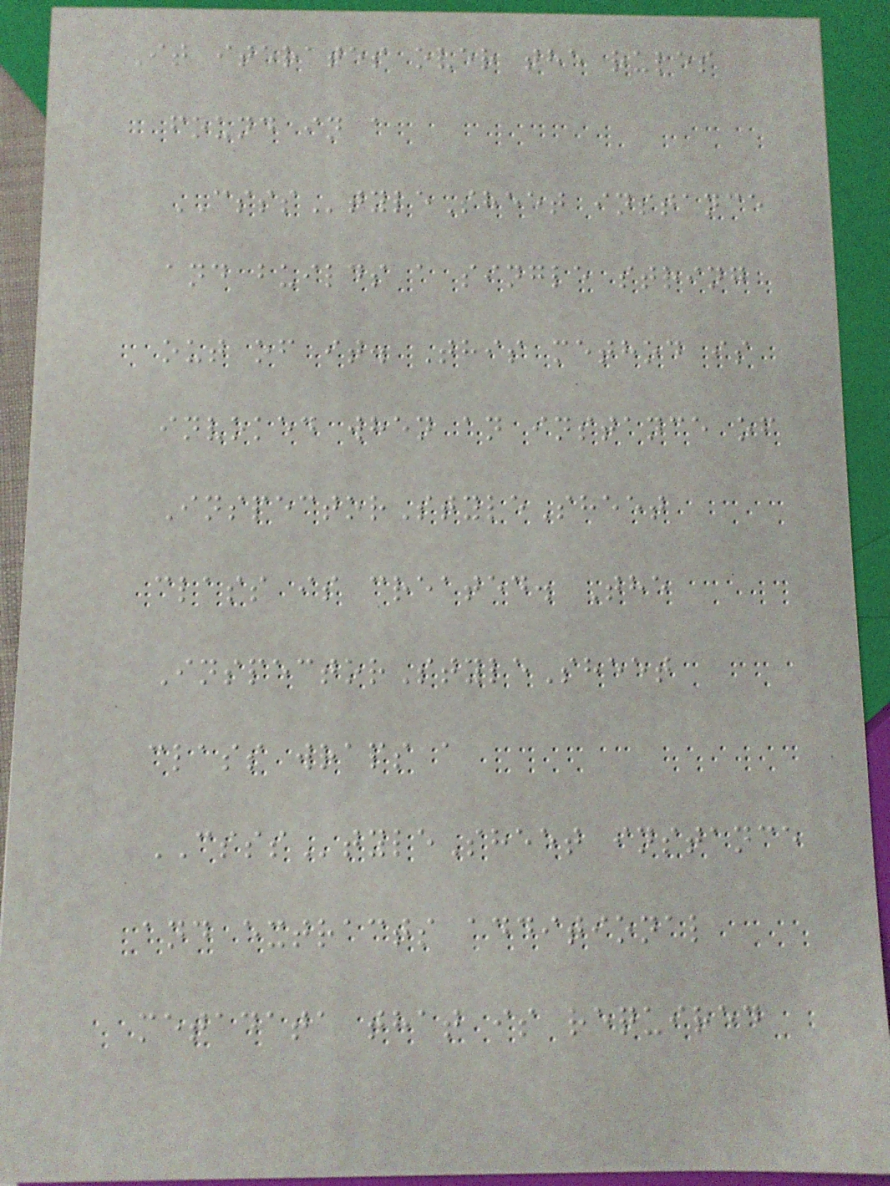It iterates over the rules
found in a
CSSStyleSheet instance
and builds a single string
out of it. This method is
invoked when an instance of
InspectorStyleSheet
class is created. The
InspectorStyleSheet
class wraps a
CSSStyleSheet instance
and extracts additional
metadata that is required
